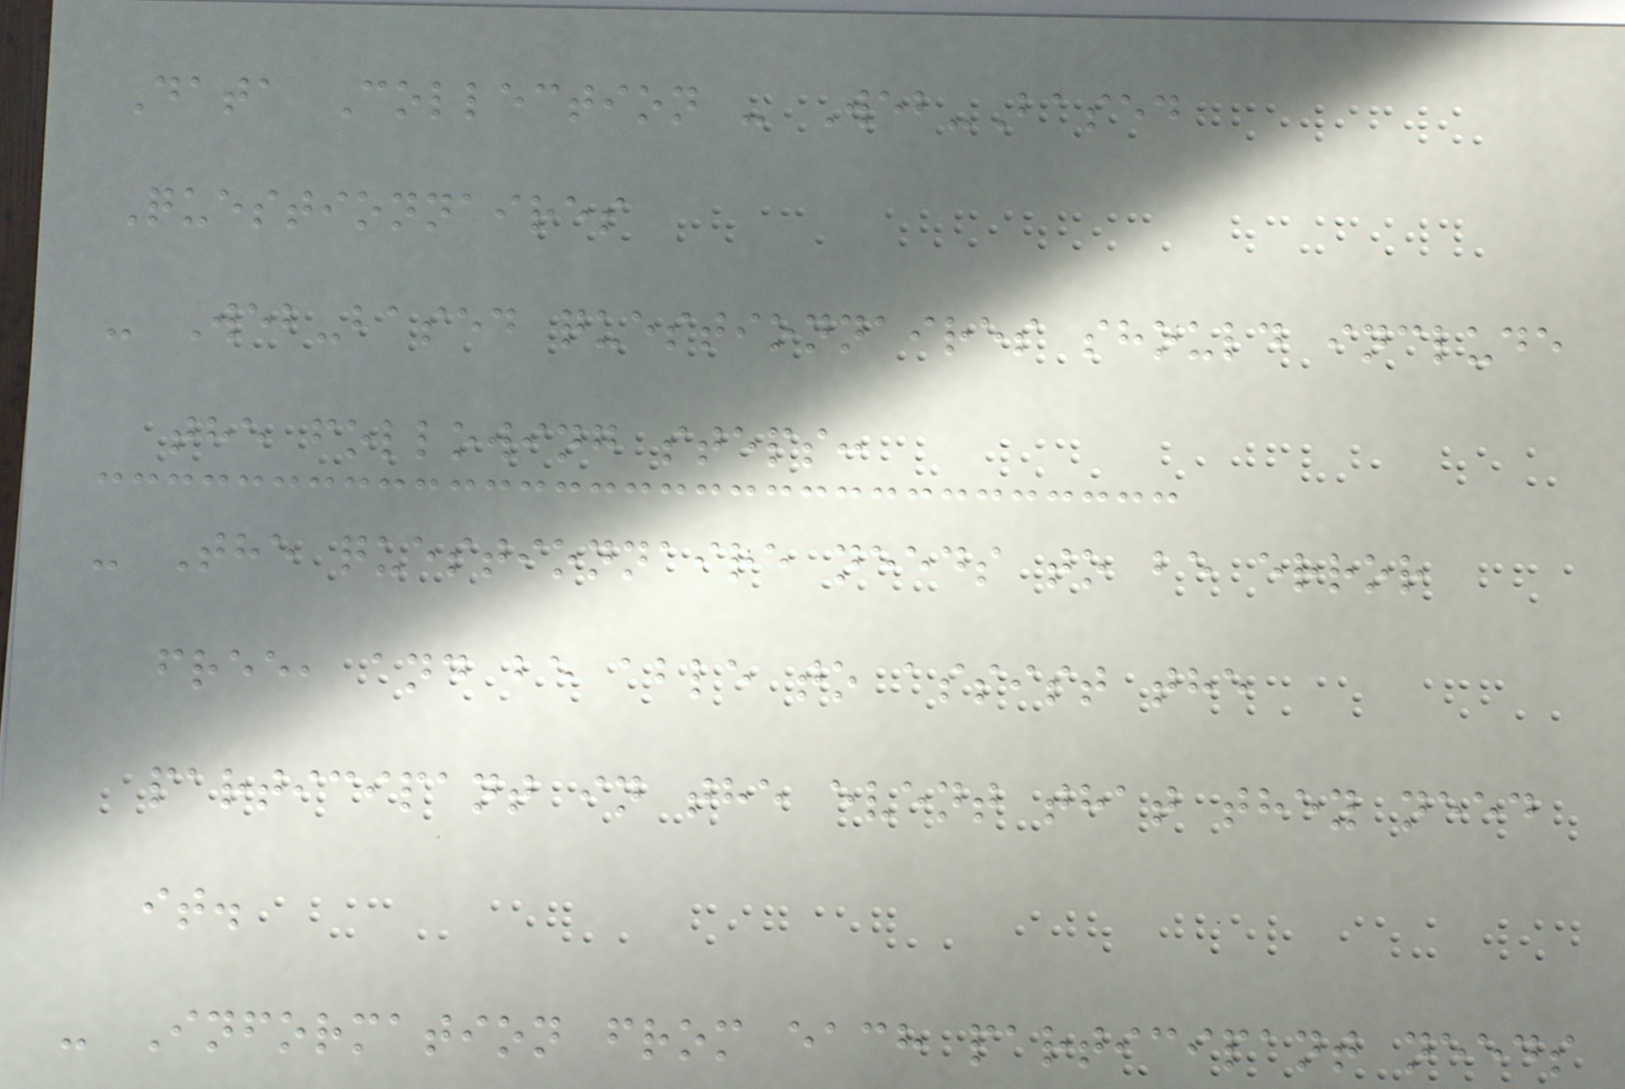Data Collection - Web-Based
Questionnaires
- Web-based questionnaires should include
the following steps:
- The questionnaire needs to be error
free, and be able to assist the
participant in the event that they need
it.
- Information from each participant needs
